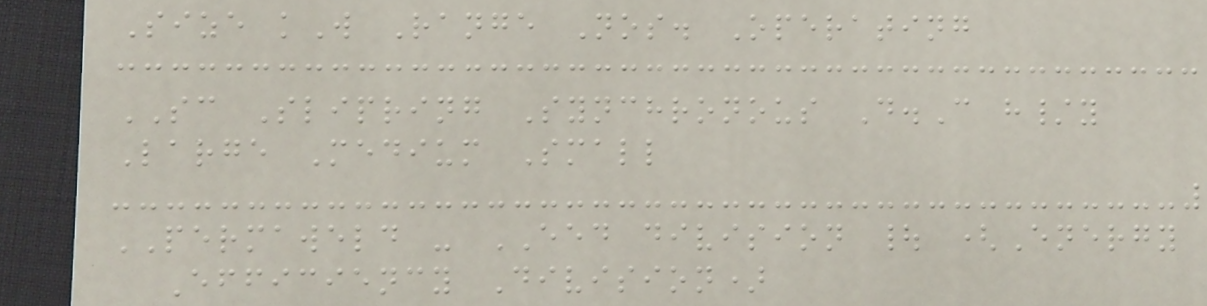Size kW Range Nos. Operating
SC Slipring Synchronous D.C h/y
Large Medium Small
PERMAWELD - EED division | (Energy
Efficiency Division)
